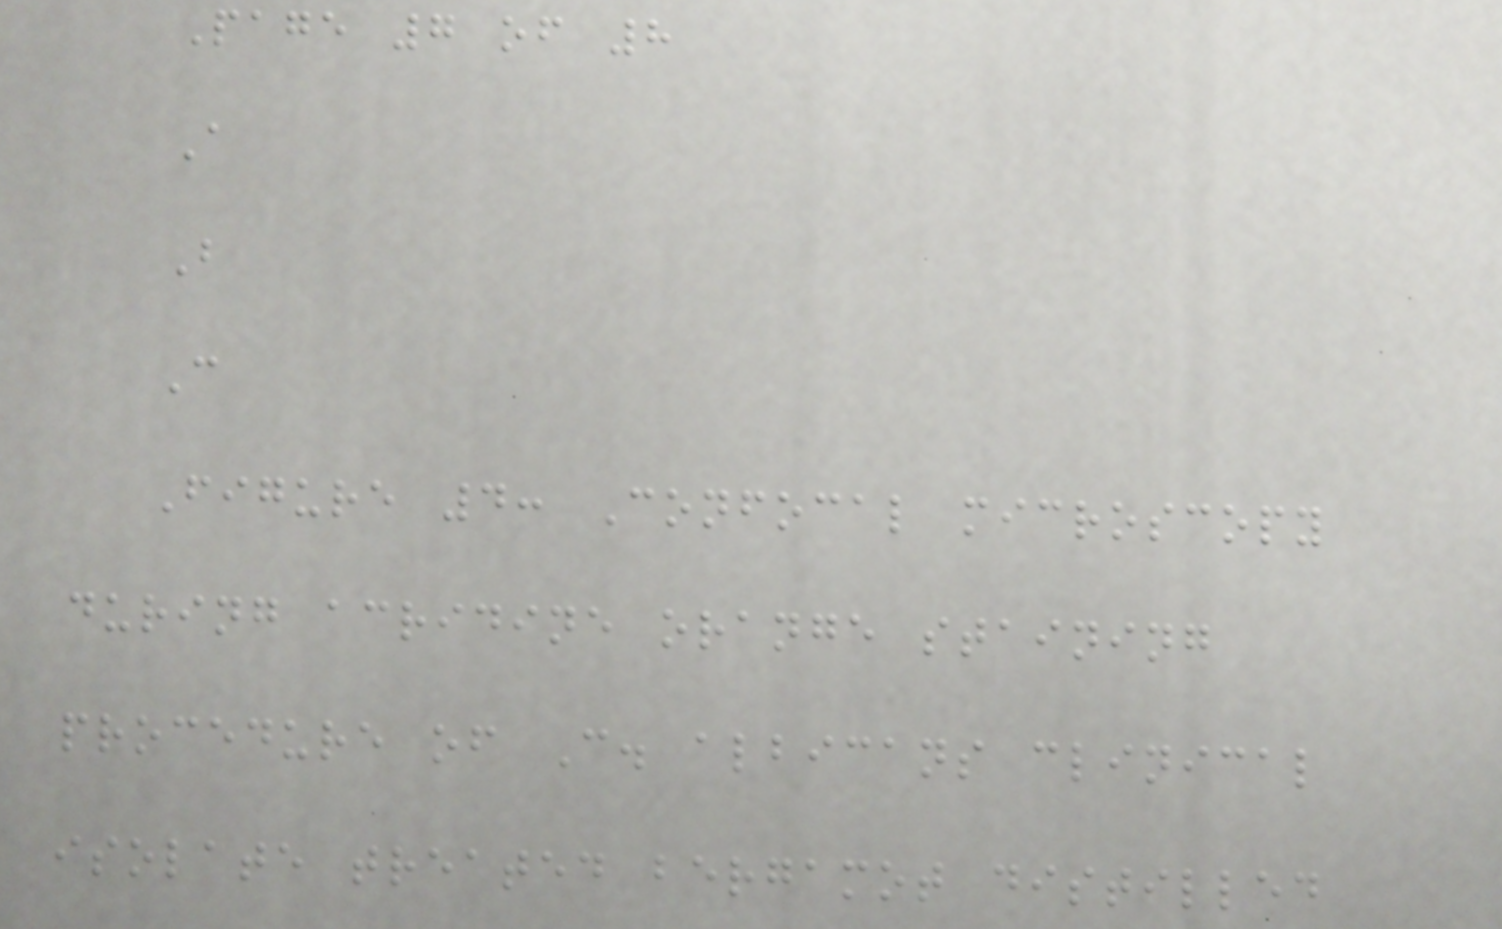Page 7 of 8
A
B
C
Figure 4: Confocal microscopy
during acridine orange staining
procedure of C. albicans clinical
isolate treated bergamot distilled
